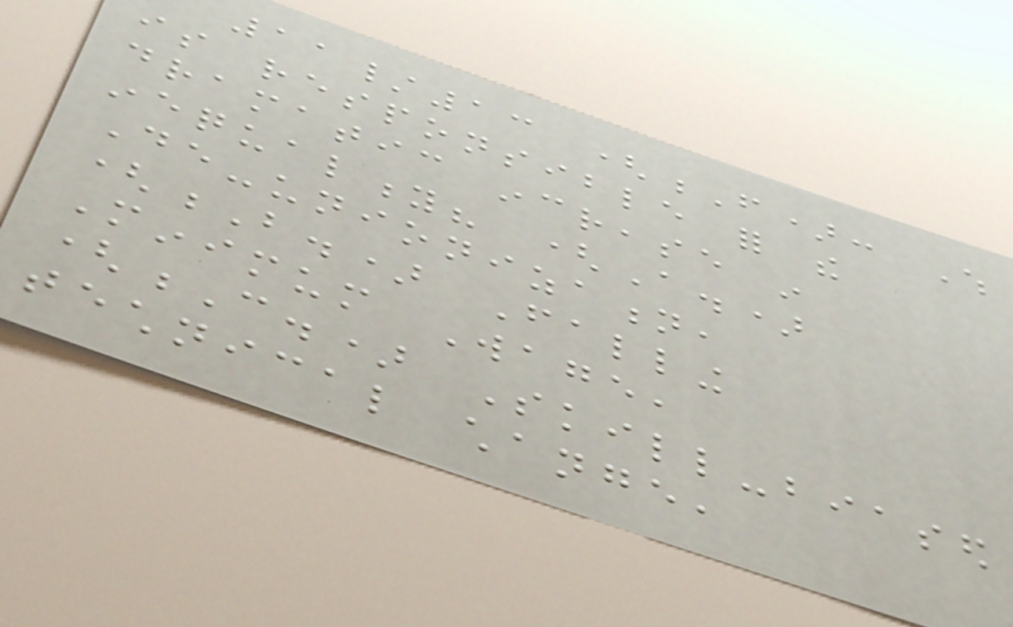11/13 (F): Which
is responsible for the
dramatic increase in
inequality? (A.)
De-unionization,
(B.) Falling
Minimum Wage,
(C.) Skill-biased
technical change,
